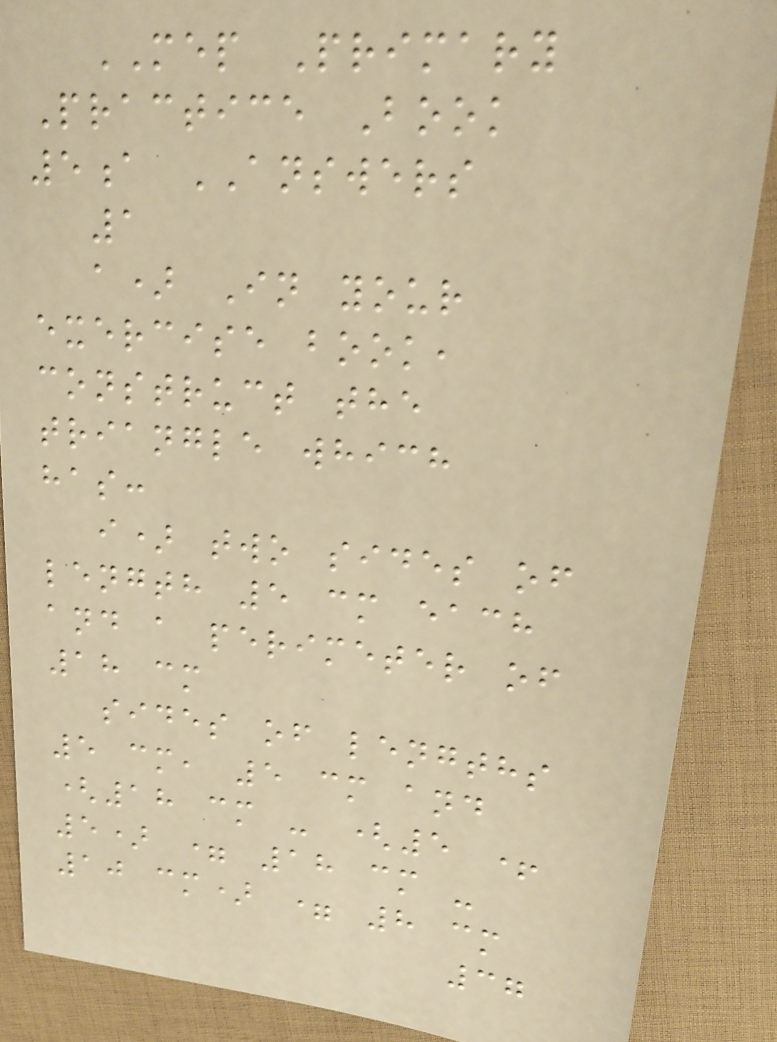MEP Primary
Practice Book
5a ANSWERS
1
a) In your
exercise book,
construct the
triangle which
has:
i) two sides of
length 5 cm each
and a perimeter of
18 cm
sides of lengths
5 cm, 5 cm and
(18 cm - (5 +
5) = 18 cm -
10 cm) = 8 cm
37
